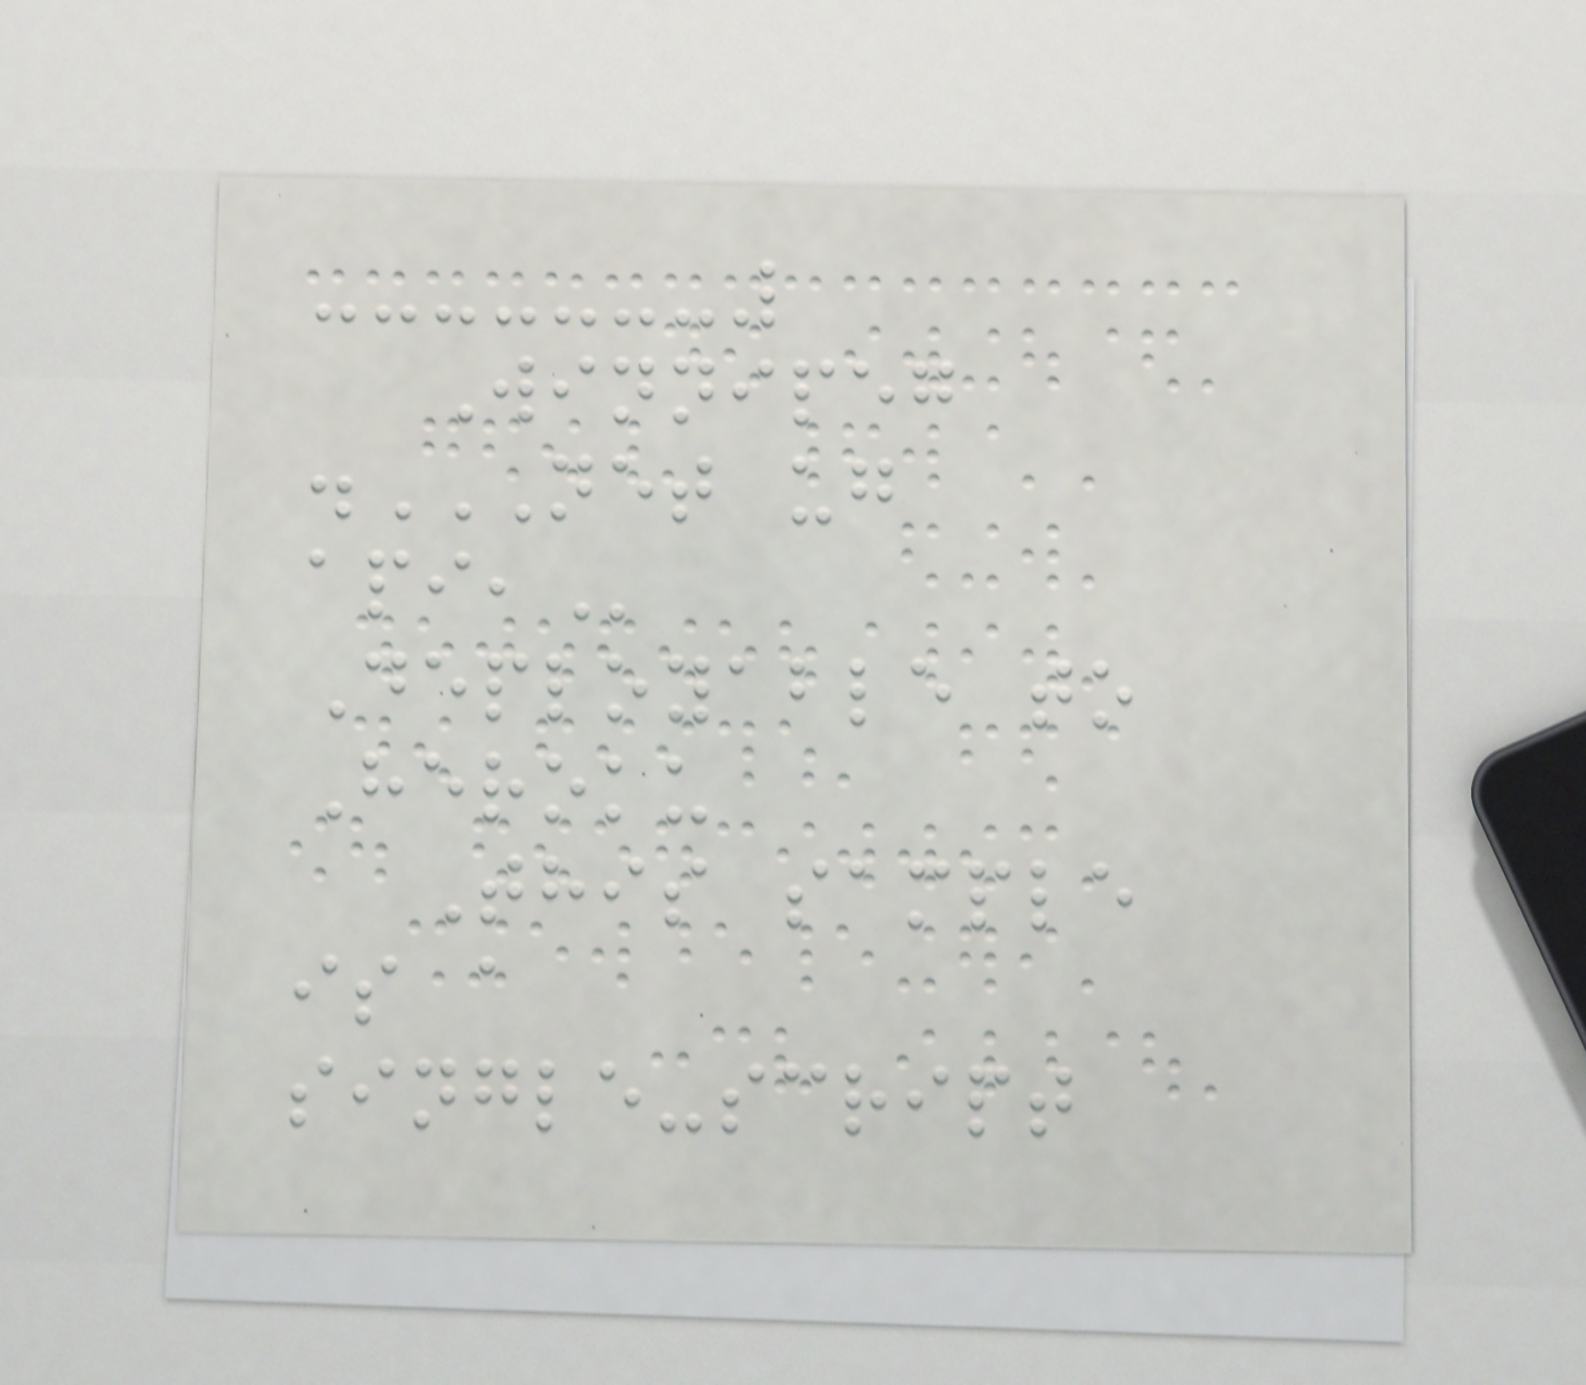Winnipeg
.NET UG
API,
Deployable to
Heroku
This sample
is a
single-script
